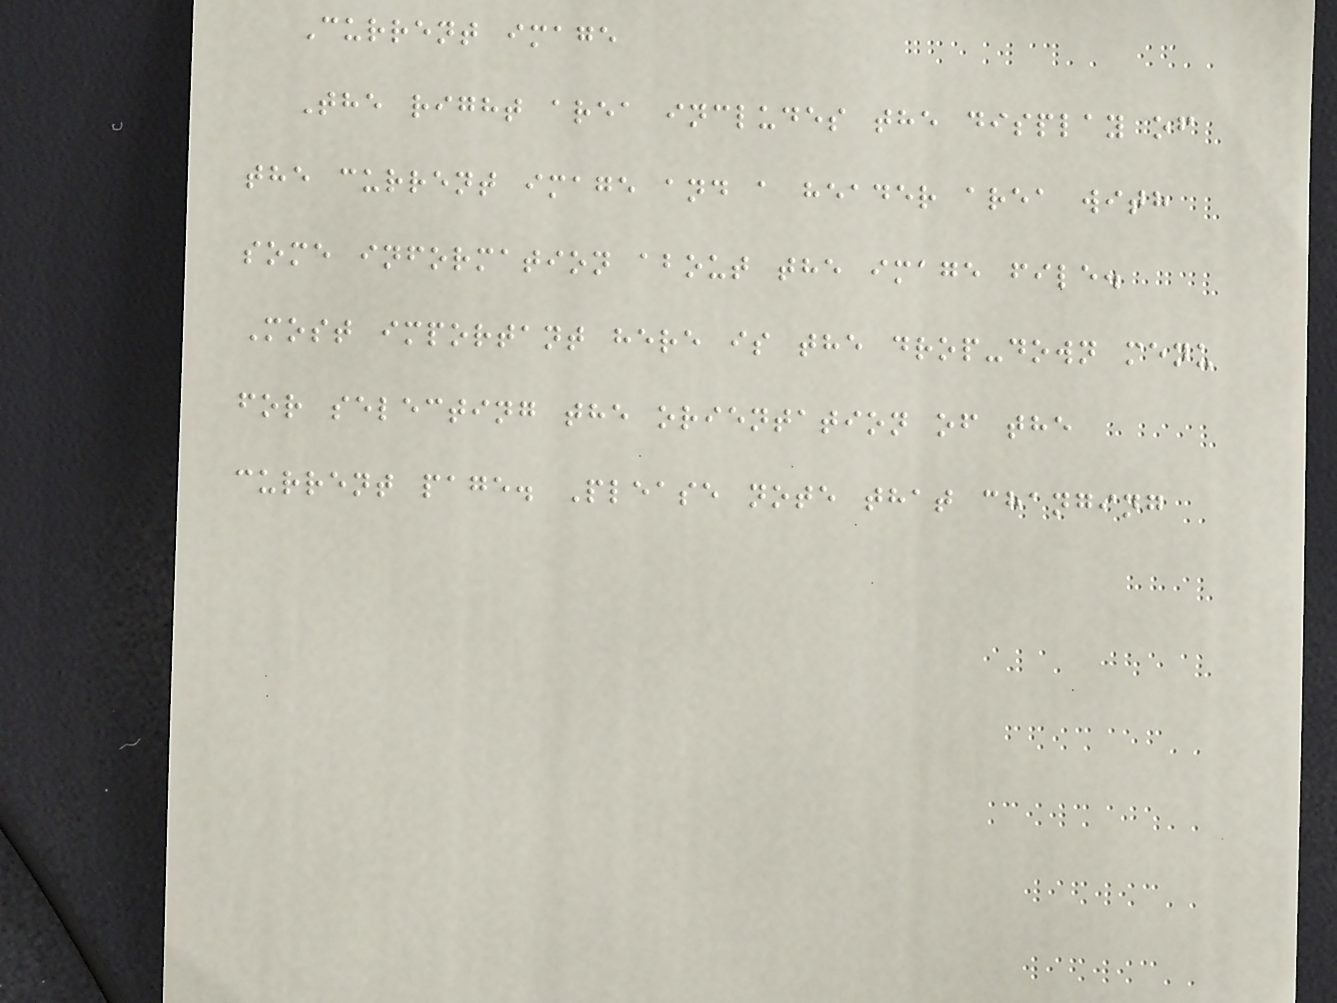Current image
The right area includes the display of
the current image and a header area with
some information about the image file.
Most important here is the drop-down menu
for selecting the orientation of the
current page. Please note that changing
